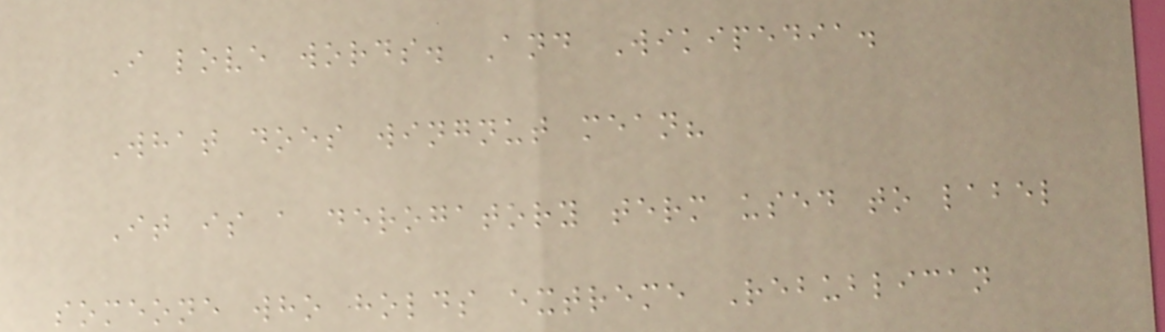I love words. And Wikipedia.
What does wingnut mean?
It is a derogatory term used to label
someone who holds extreme Rebublican
